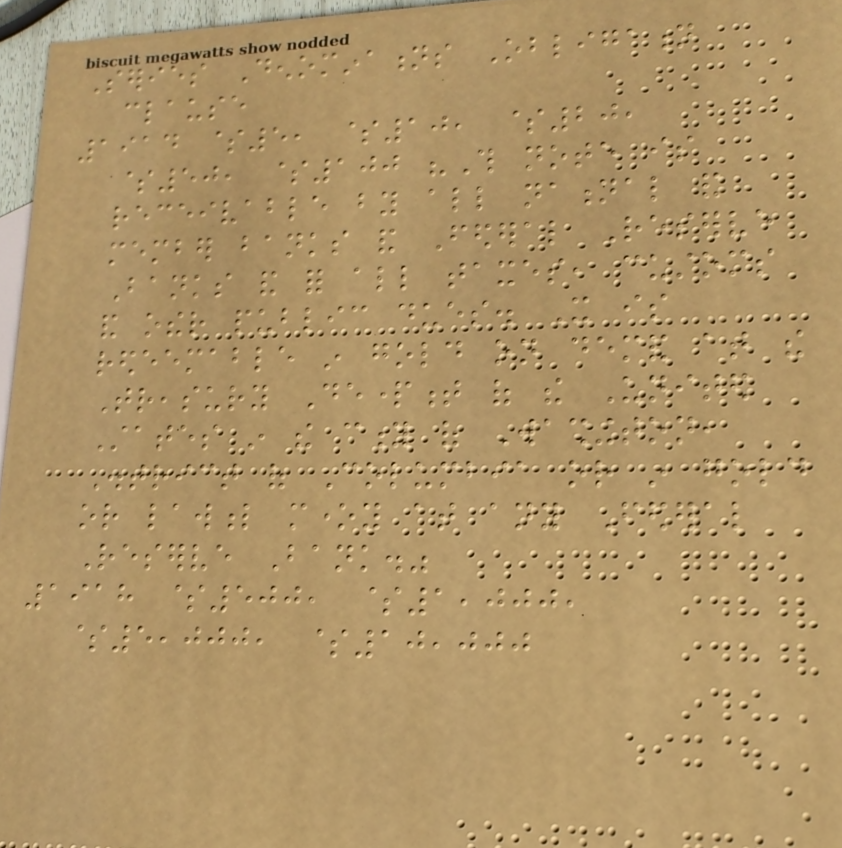Series Denominations Obligation
clause
1914 $5, $10, $20,
$50, $100 "This note is
receivable by all national and
member banks and Federal Reserve
Banks and for all taxes, customs
and other public dues. It is
redeemable in gold on demand at the
Treasury Department of the United
States in the city of Washington,
District of Columbia or in gold
or lawful money at any Federal
Reserve Bank."
1918 $500, $1,000,
$5,000, $10,000
